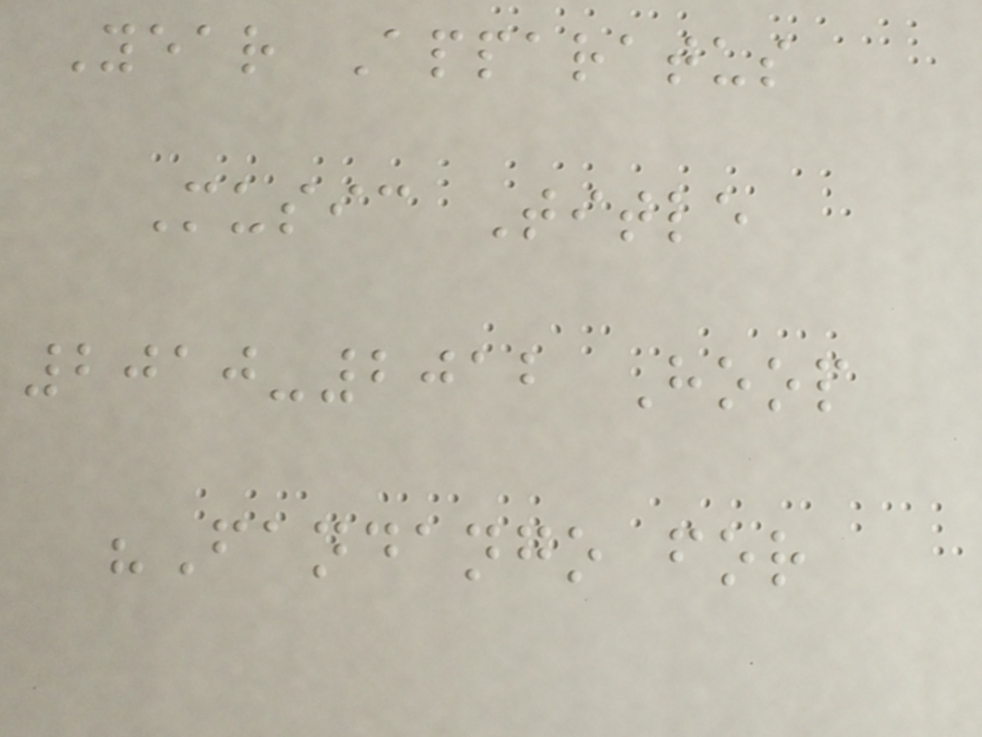Year Apparatus
Music Title
2010-2012 Hoop
"Fandango for
